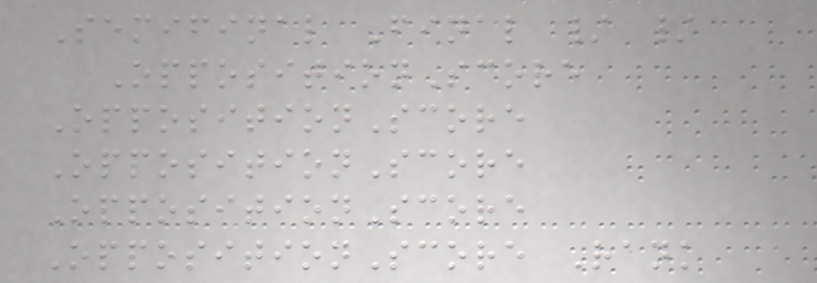Semifinal Final / /
OppositionScore
OppositionScore
OppositionScore
OppositionScore
OppositionScore Rank
